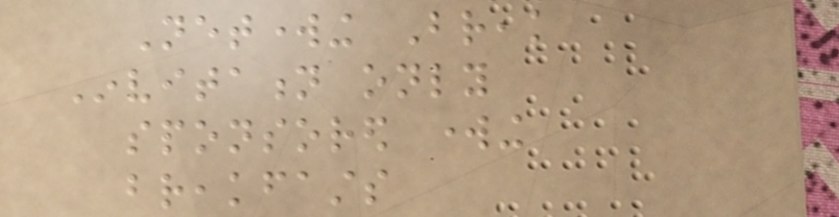Networking Break
Invitation only
sponsored working
breakfasts
